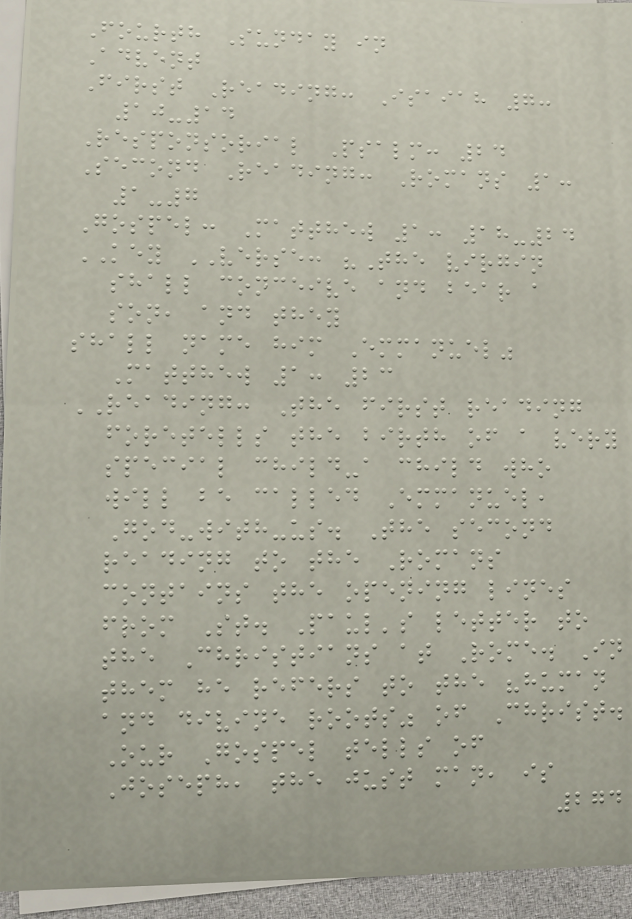Fourth Sunday in
Advent
First Reading: Isaiah 7:
10-14
Responsorial Psalm: 24
Second Reading: Romans 1:
1-7
Gospel: Matthew 1: 18-24
KEY VERSE: "The virgin
shall conceive and bear a
son, and they
shall name him Emmanuel"
Matthew 1: 23
READING: The first reading
foretells the birth of a very
special child-a child who
will be called Emmanuel,
God-with-us. The second
reading to the Romans
contains the opening lines
from St. Paul's letter to
the Christians at Rome. In
them he refers to the "human
and divine roots" of Christ.
Our Gospel tells of
Joseph, the just man, is
274
